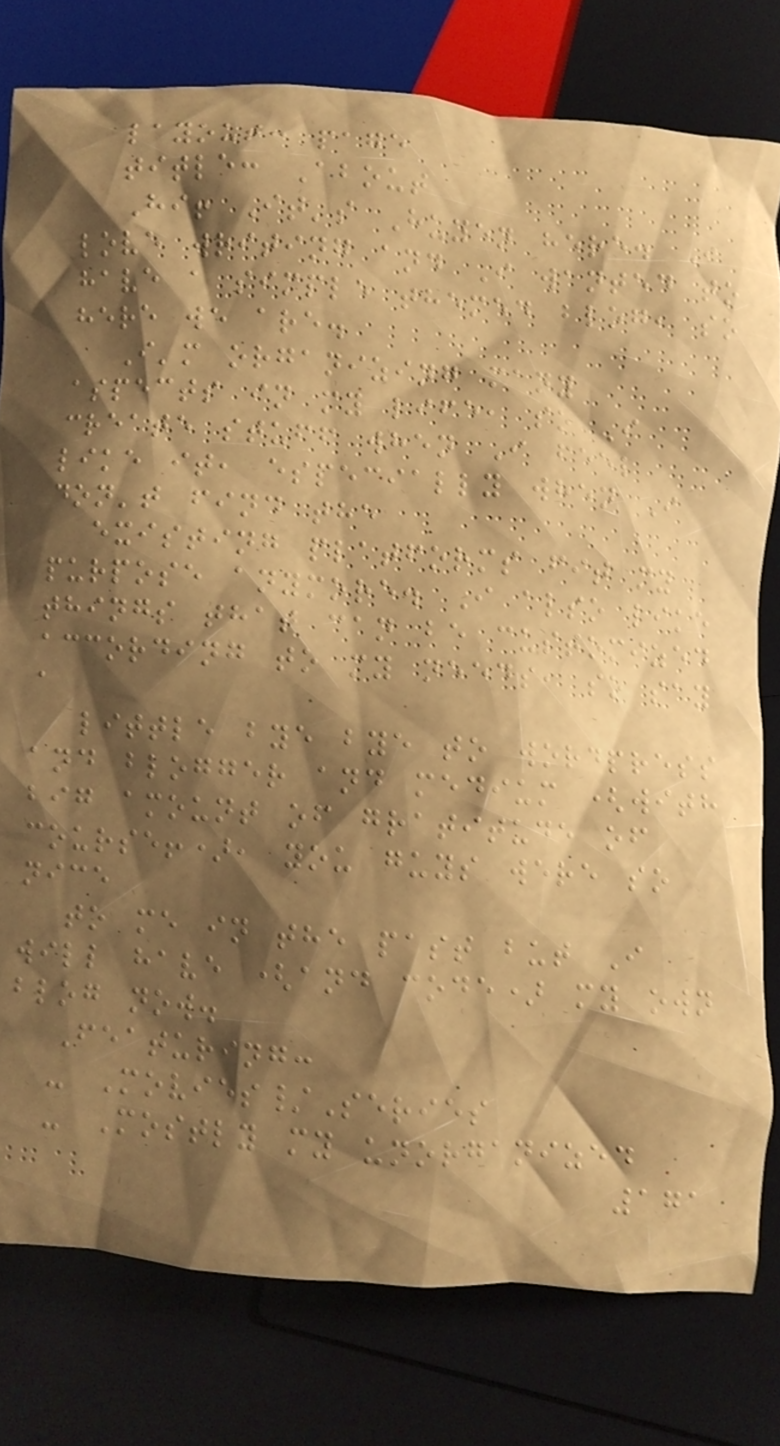layout: page
title: About
Hi! It's Huyen here. I
love writing and I wanted to
have a simple themed blog, so
here we are.
I'm organizing many
aspects in my life, so I
create stuff when I feel
like it, especially when I
don't find the
existing platforms fit my
purpose anymore. I also like
things that can be customized
according to my needs, so say
a
little bye bye to wordpress
and blogger and medium (with
big amount of gratitude of
course!), you guys were so
nice
to me in the past but I
will have (and code) my own
blog now.
Featuring:
- Movies/Series
- Mostly my unorganized
171
